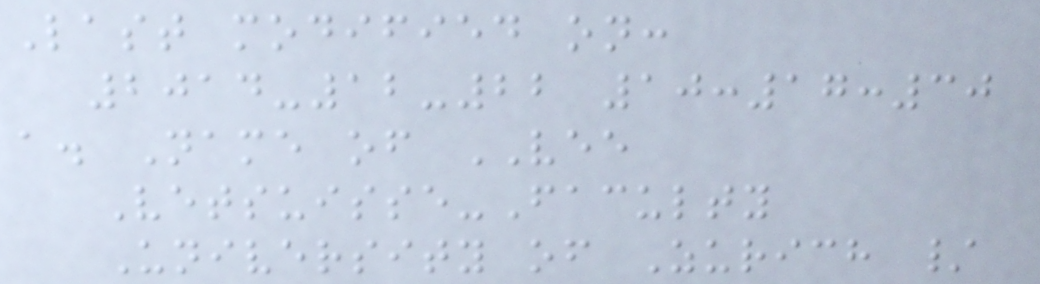Last modified on:
2014-12-22 10:17:30
a. Name of VEE
Vetsuisse-Faculty
University of Zurich /
